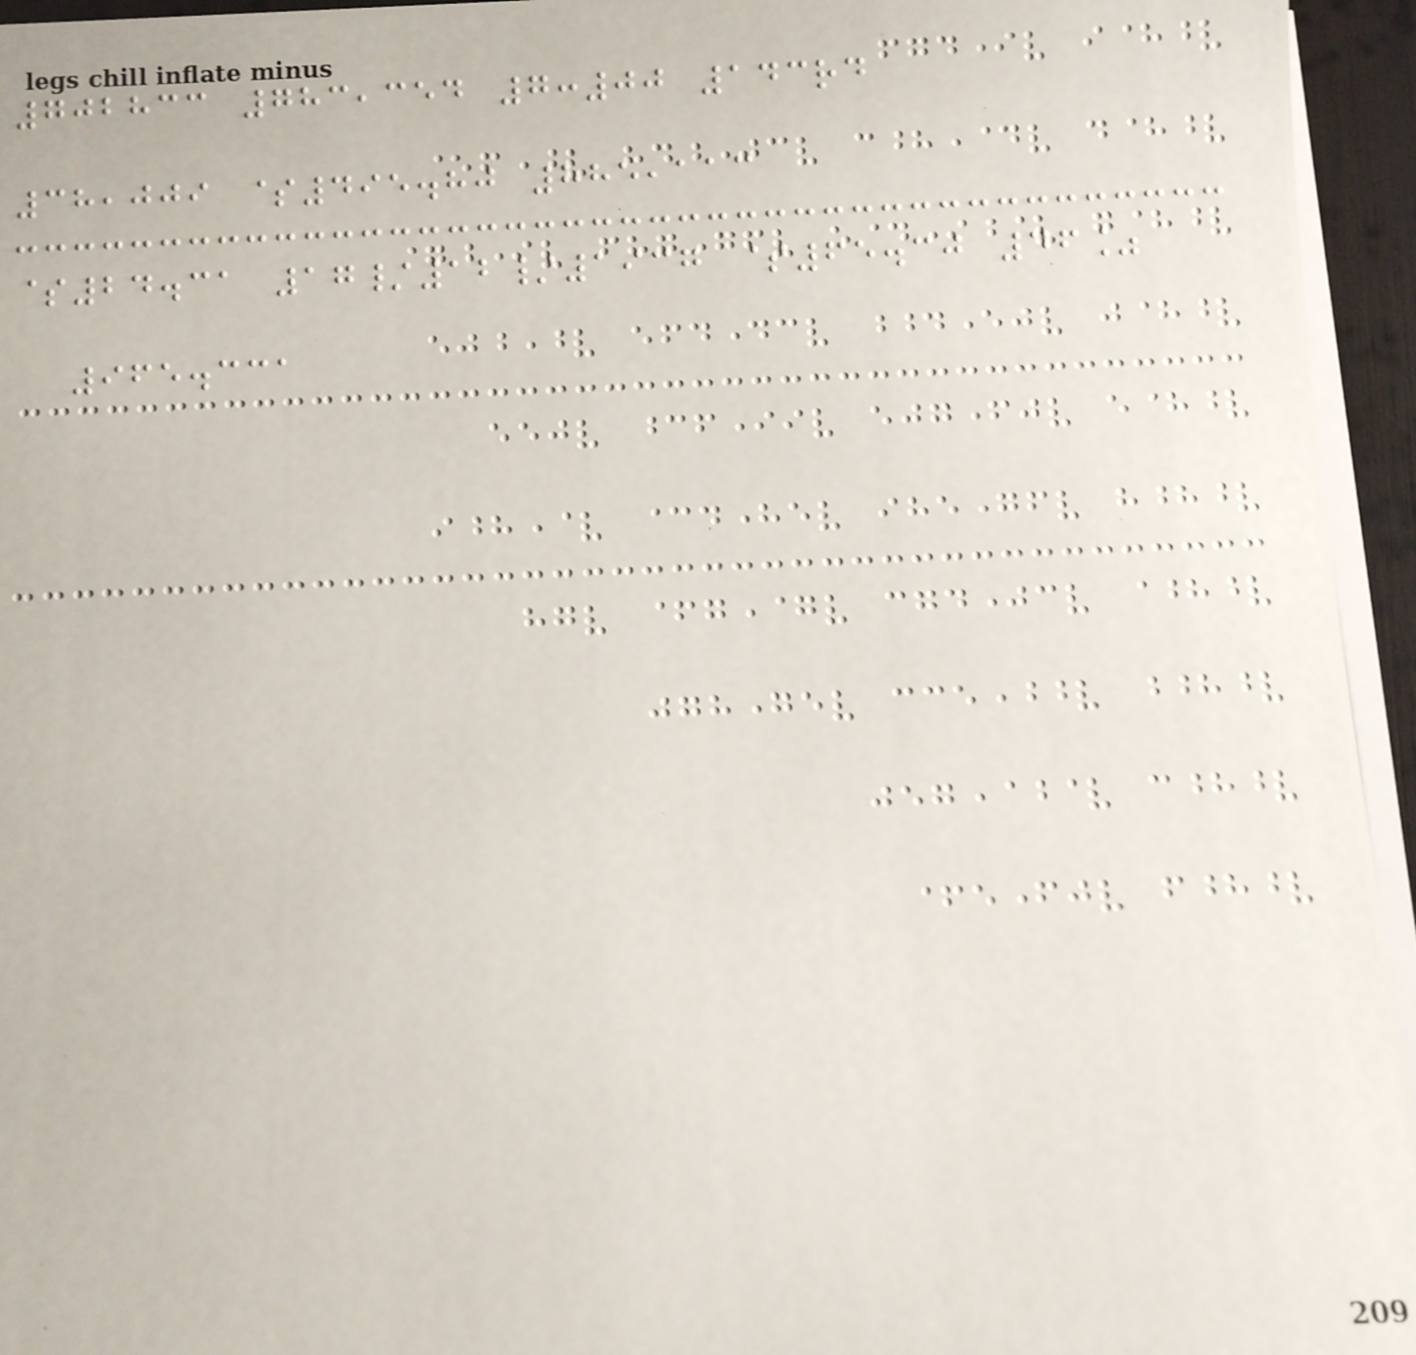702833 783,354 7:00 143rd
38,009 $495.80 885,113
$24.31 17/12/1937 $65.30 46%
965.331
